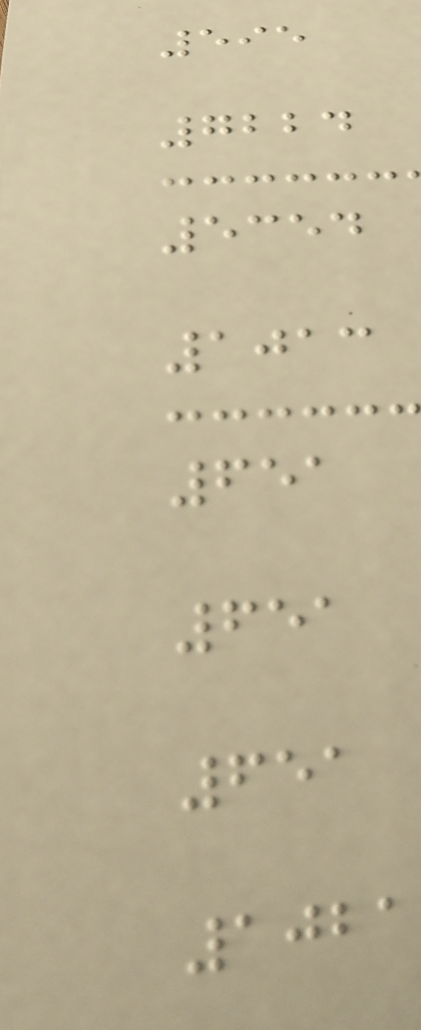595
7224
5354
1013
651
651
651
1021
